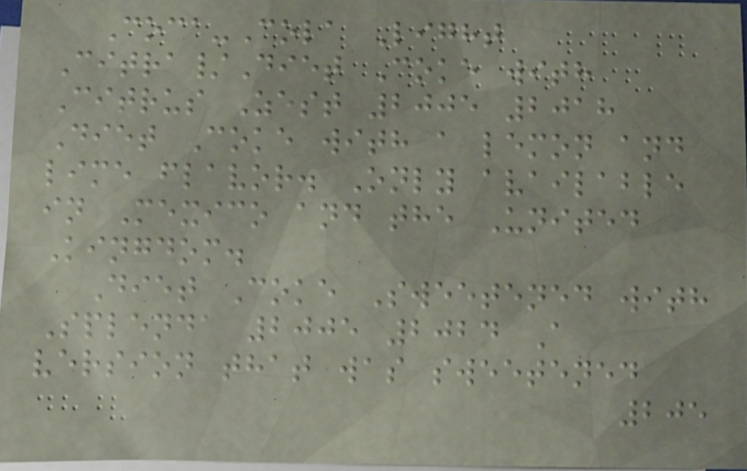Coca-Cola Light
Citra/Diet Coke with
Citrus Zest 2005 2018
Diet Coke with a lemon and
lime flavor. Only available
in Mexico and the United
Kingdom.
Diet Coke Sweetened with
Splenda 2005 2024 A
version that was sweetened
205
